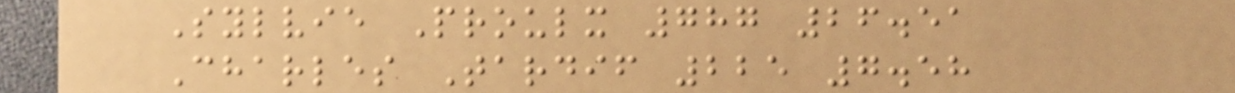Sylvie Proulx 787 26.51
Charles Tardif 225 7.58
